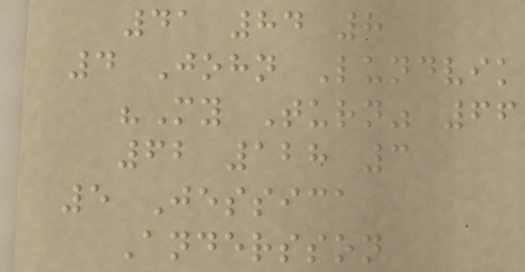41 84 8
4 John Lundvik
"My Turn" 66
62 128 3
5 Jessica
Andersson
